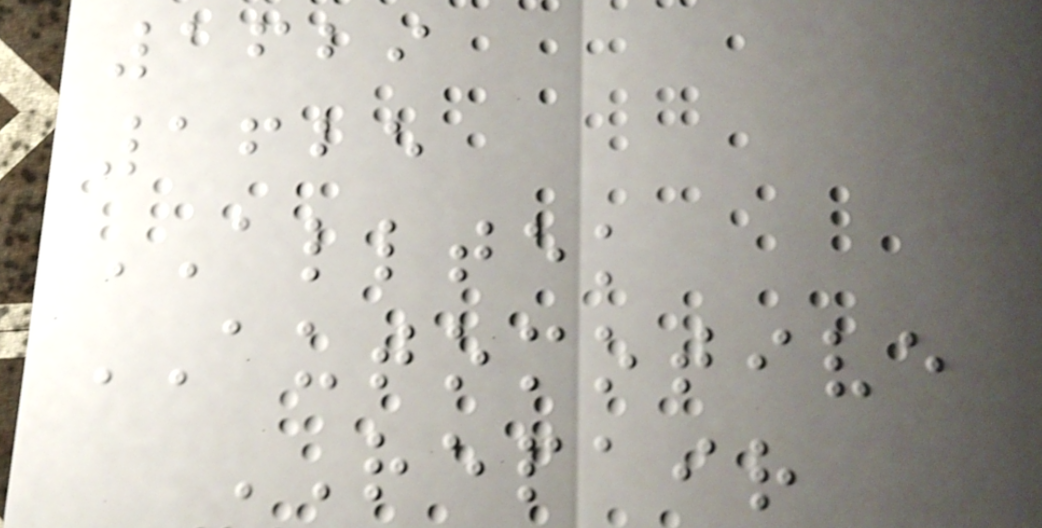1629
1625
ALLTEK
AUTOMOTIVE
REPAIR
